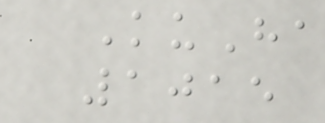KuHa
1015
